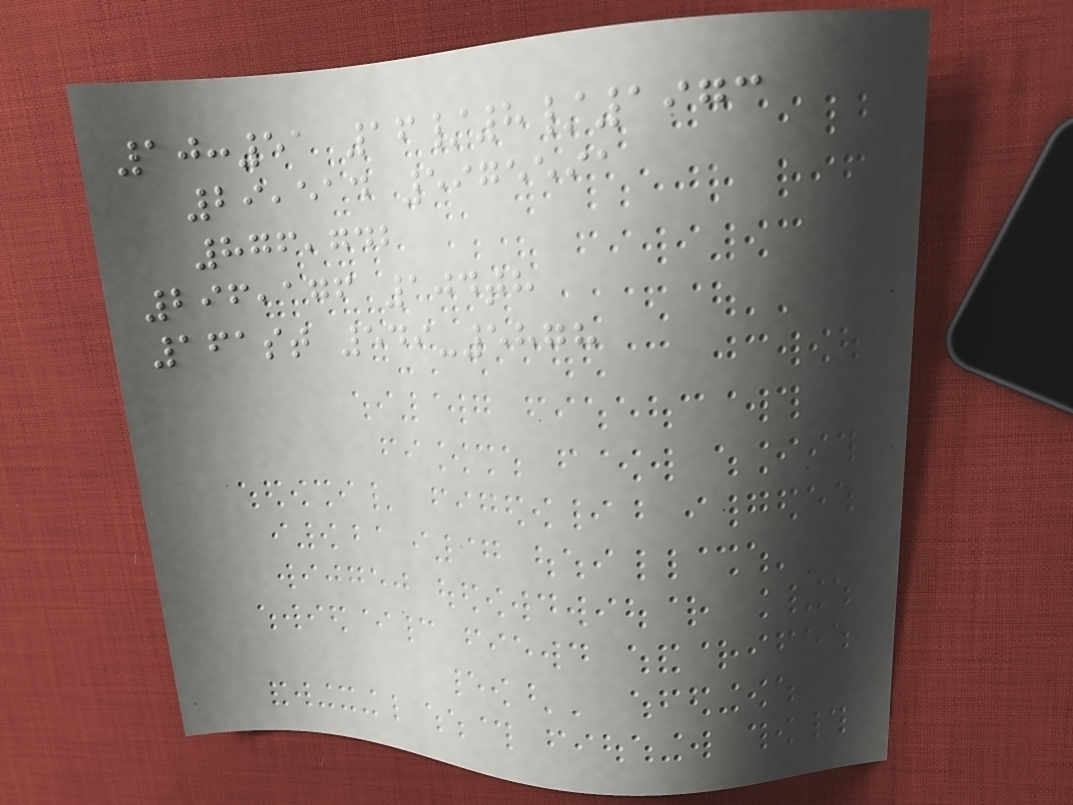10:51 16/8/1973
29,514 5975591
876,742
296,176 104th
161st 549-5878
